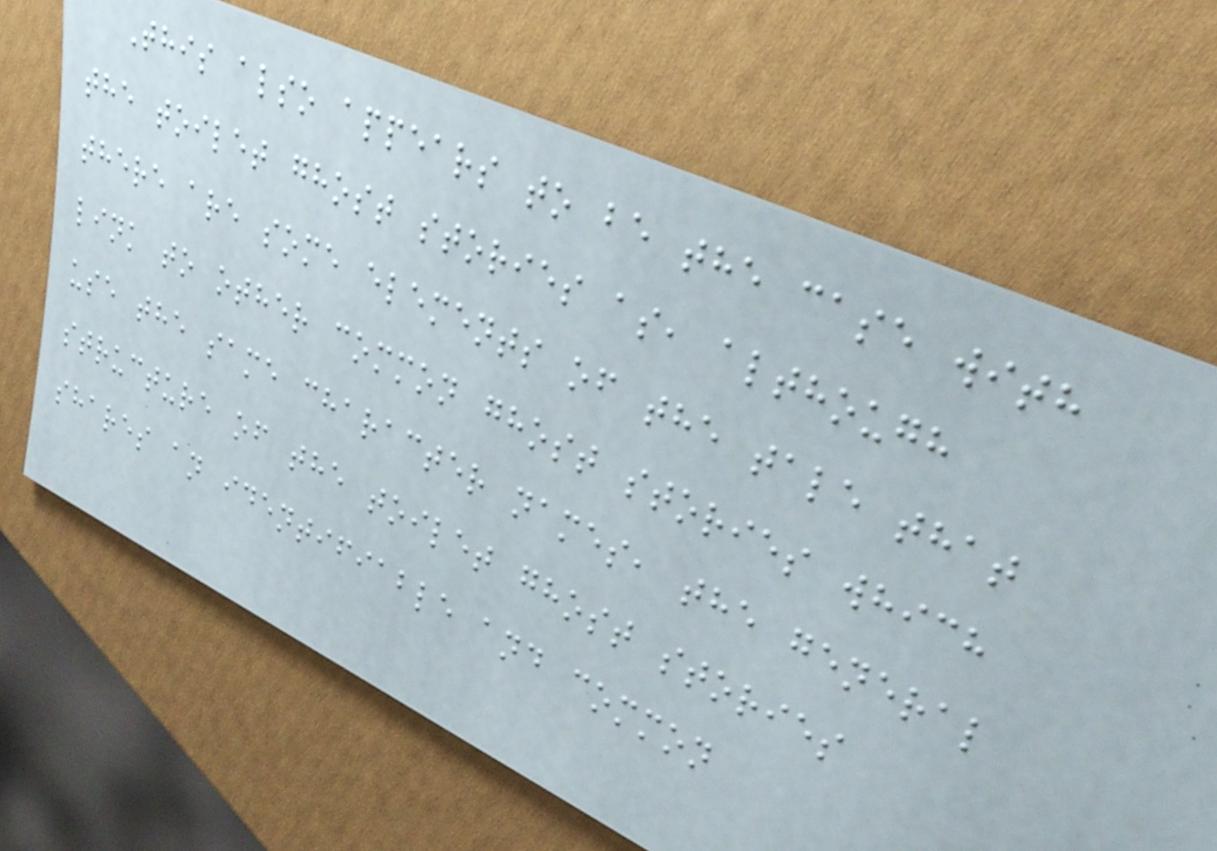This also appears to be the case with
the toilet ghost stories as, although
there are some elements of the tale that
link to other common ghost stories which
use the same character names, the general
structure of the toilet ghost stories
shares an identifiable and common
